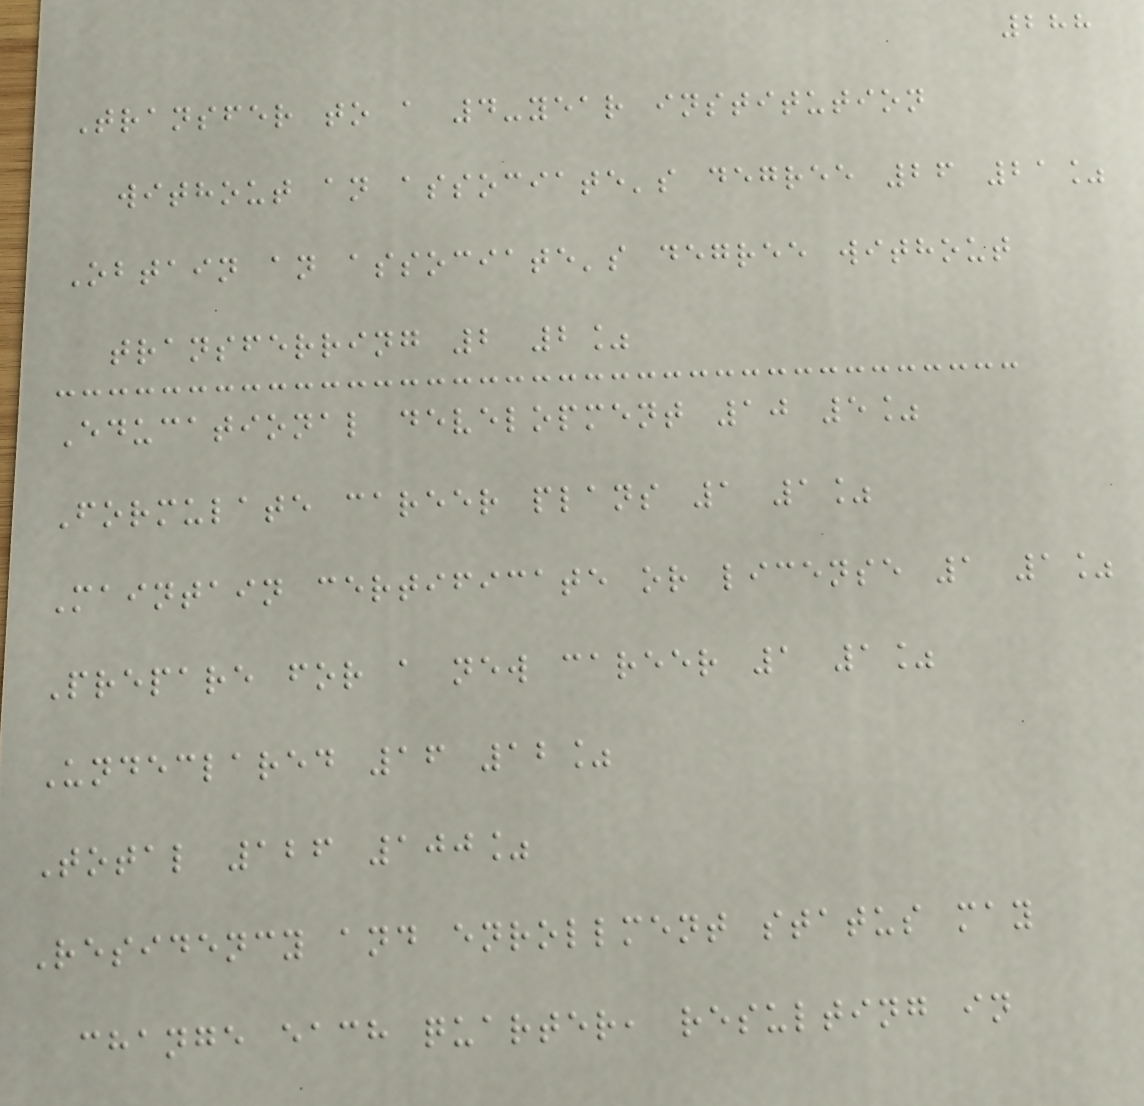288
Transfer to a 4-year institution
without an associate's degree 26 21%
Obtain an associate's degree without
transferring 2 2%
Educational development 10 5%
Formulate career plans 1 1%
Maintain certificate or license 1 1%
Prepare for a new career 1 1%
Undeclared 16 12%
Total 126 100%
Residency and enrollment status may
change each quarter, resulting in
